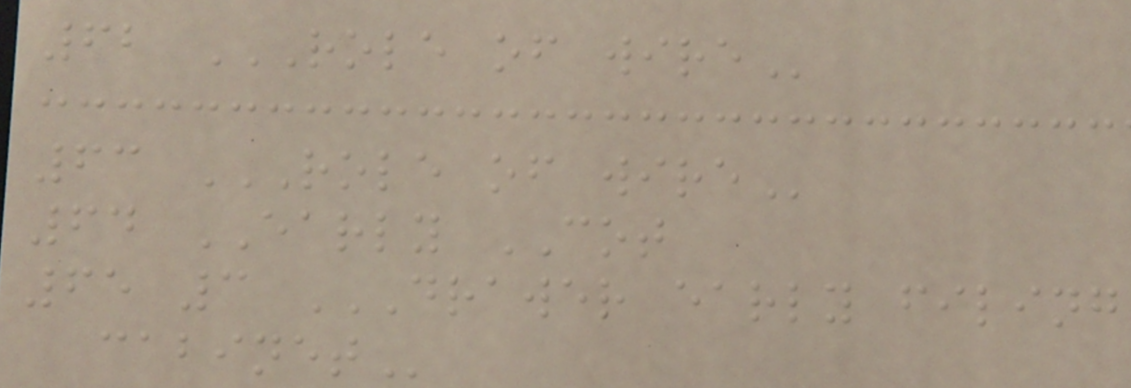62 ROLE OF WIRE
63 ROLE OF WIRE
64 EARLY COT
65 3 DRAWER EARLY FILING
CABINET
